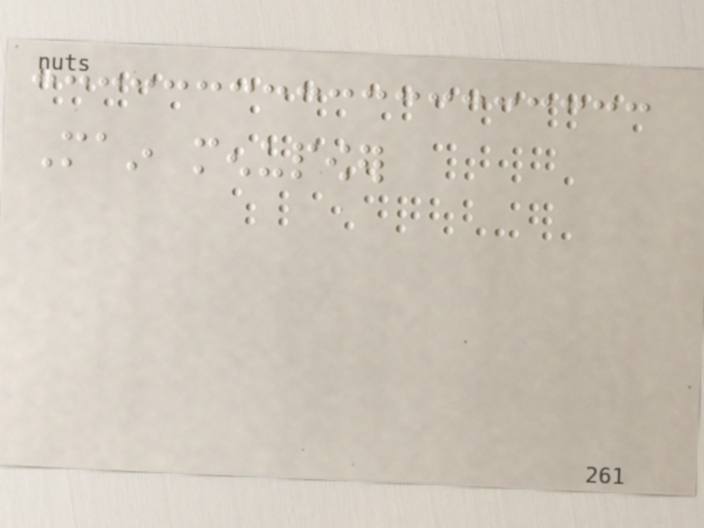Main menupower
